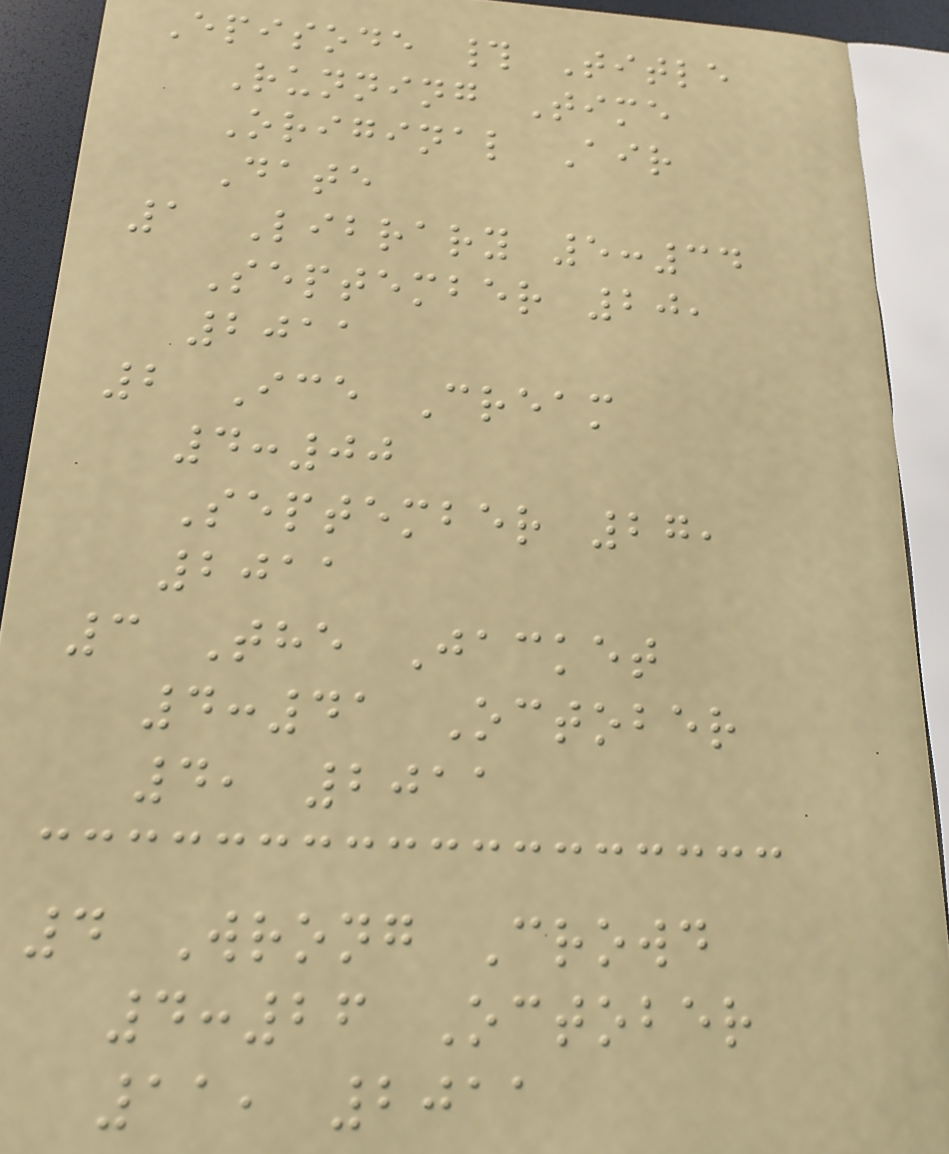Episode # Title
Running Time
Original Air
Date
1 Library 5:34
September 20,
2011
2 Ice Cream
4:00
September 27,
2011
3 The Jacket
4:41 October
4, 2011
4 Wrong Crowd
4:26 October
11, 2011
